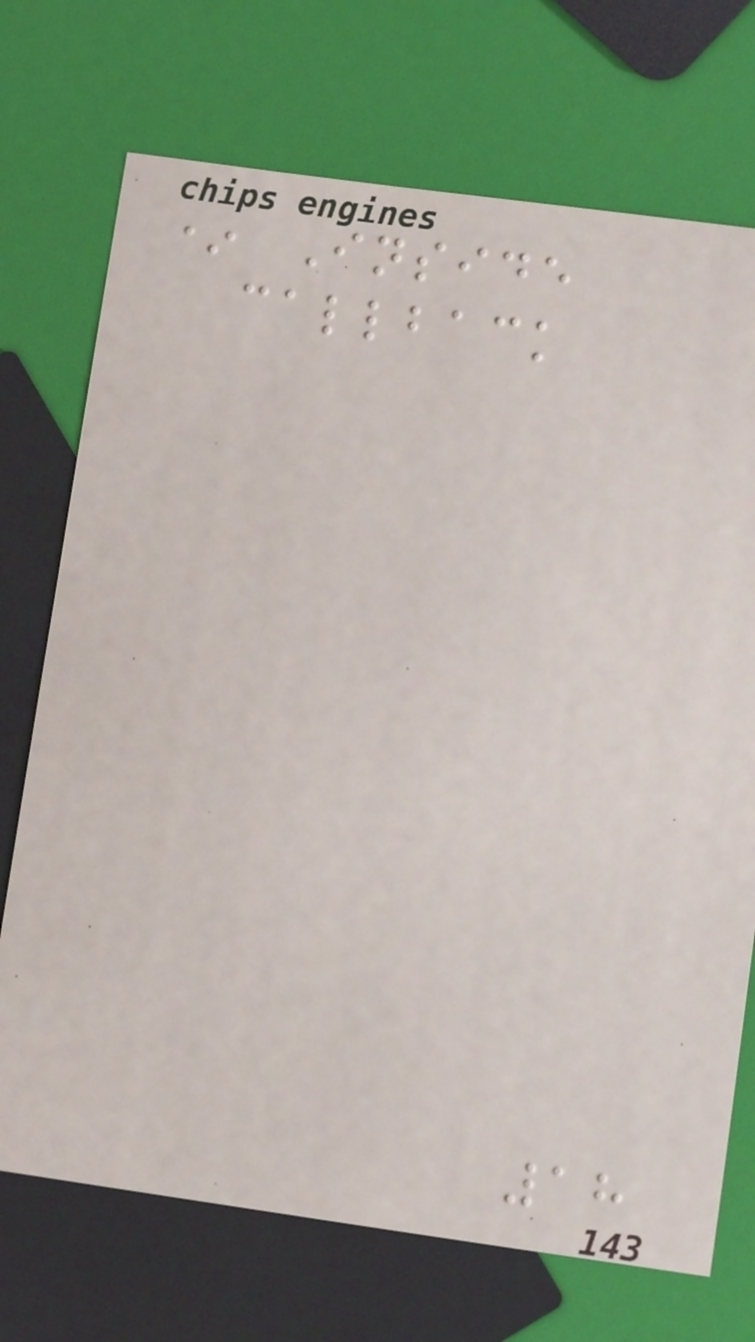* Inside
callback
18
